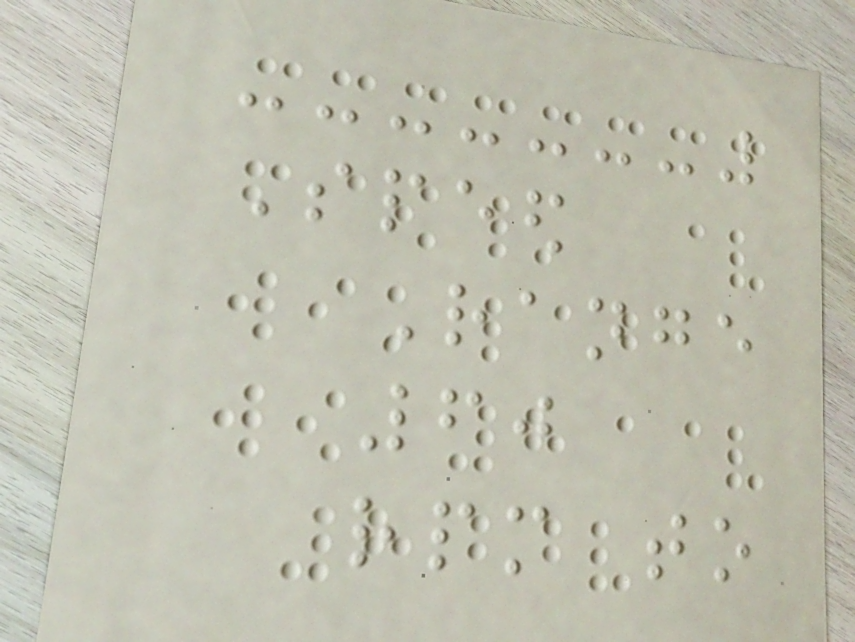Speed
Range
60
rpm to
